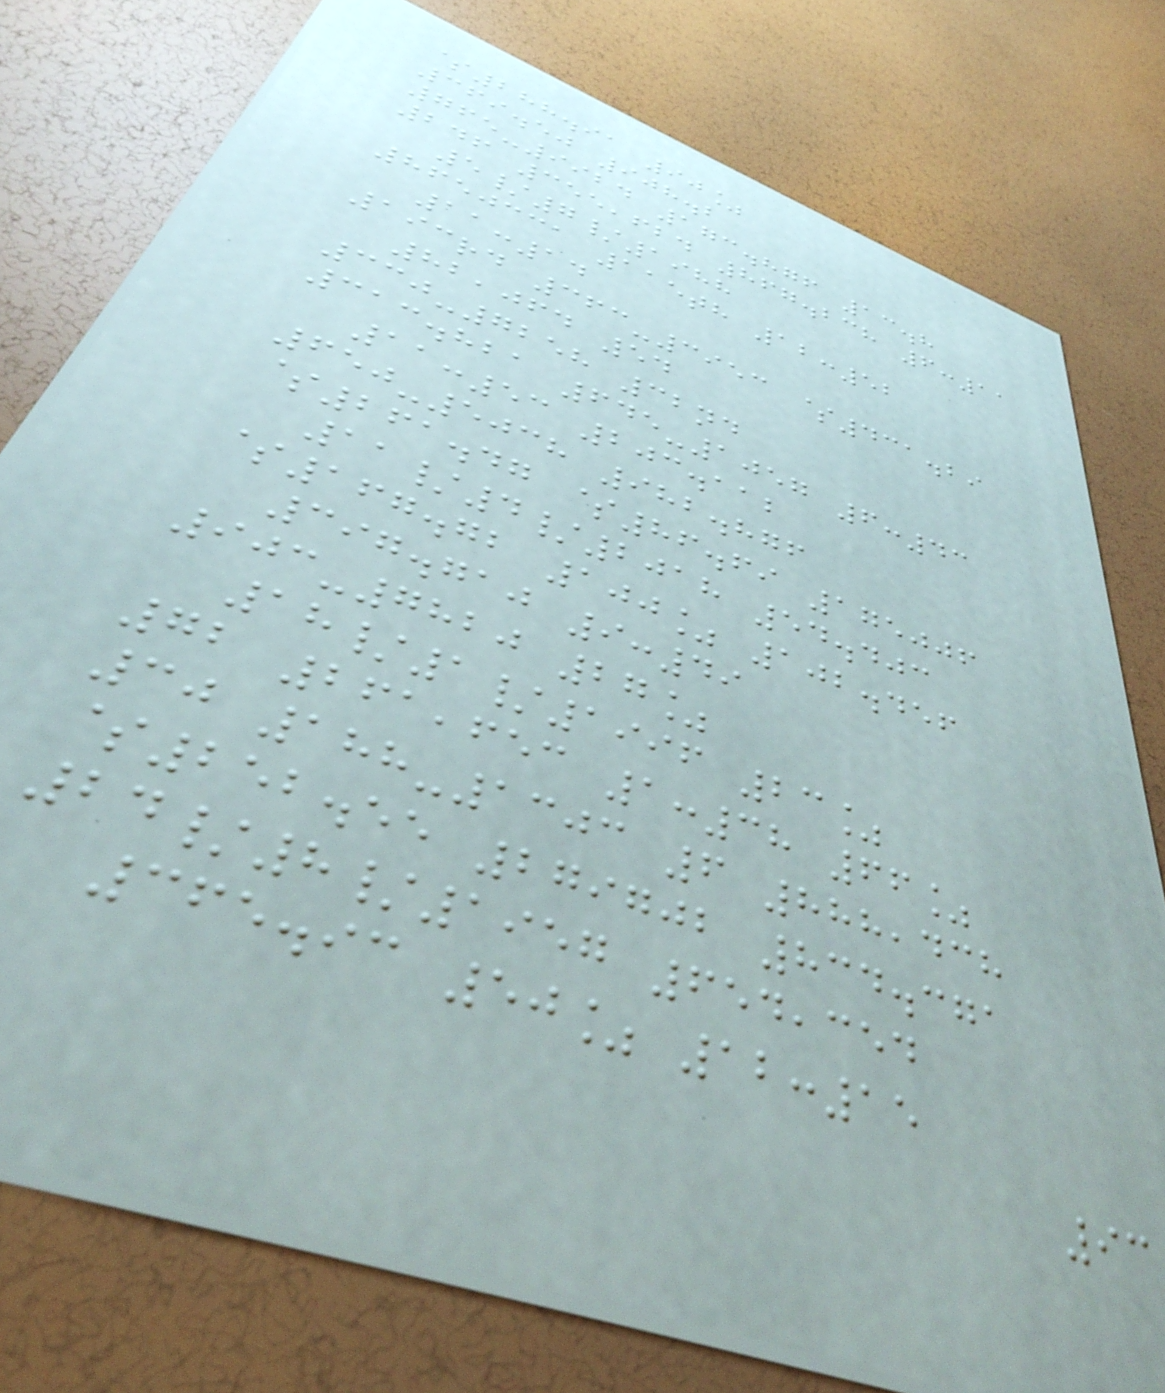$288.91 90%
369.50 908.2
765-9924 173.876 13.8
246 355,624 867.238 6:11
5/7/1988
8650331 115th 12:52
11:14
193rd 363-3953 $431.29
82,064 54
330-7258 32nd
313.821 645-1057 6:43
11:53 203.112
650-5038 982.876
$261.47 $86.69 175006
11/4/2018 54.403
$167.72 100% 102.456
397.710 9:49
903-7820 27%
18/1/1996 23%
72 261,653 1:38 66%
30 188-1303 6 888,438
$252.55 279702 834.371
24/8/1957 654,354
365.93 50% 12:15
93
